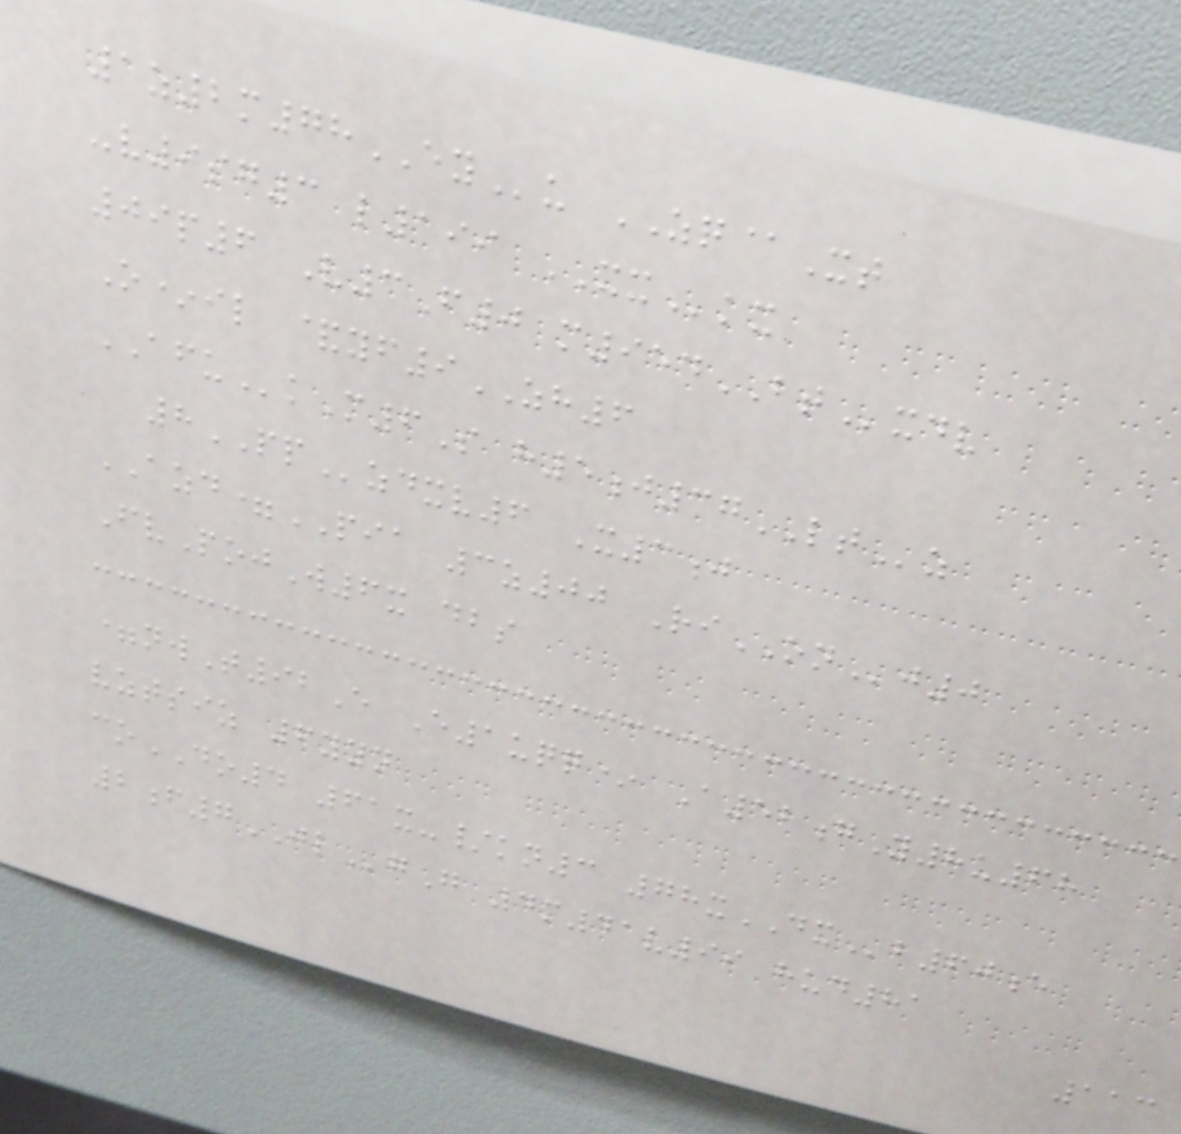1z2m78EYu ZQ@Xt
-v9sg3 l199 XXkx
09p6 V3F0 m954BTxdv
O*il &yf9ZH6
AFUkM6S h5j37LTz
8PPzdxv6 X3j
AZD=PIA 3z00 RiONj0
FvPojW6x dbs
=nwT92E E1uqq* A52gY8u68
vztsiz 6yyn
coDO4 61x-/kn3 78xDXb60e
2f7JLgG 4m41v99 hud81
113
